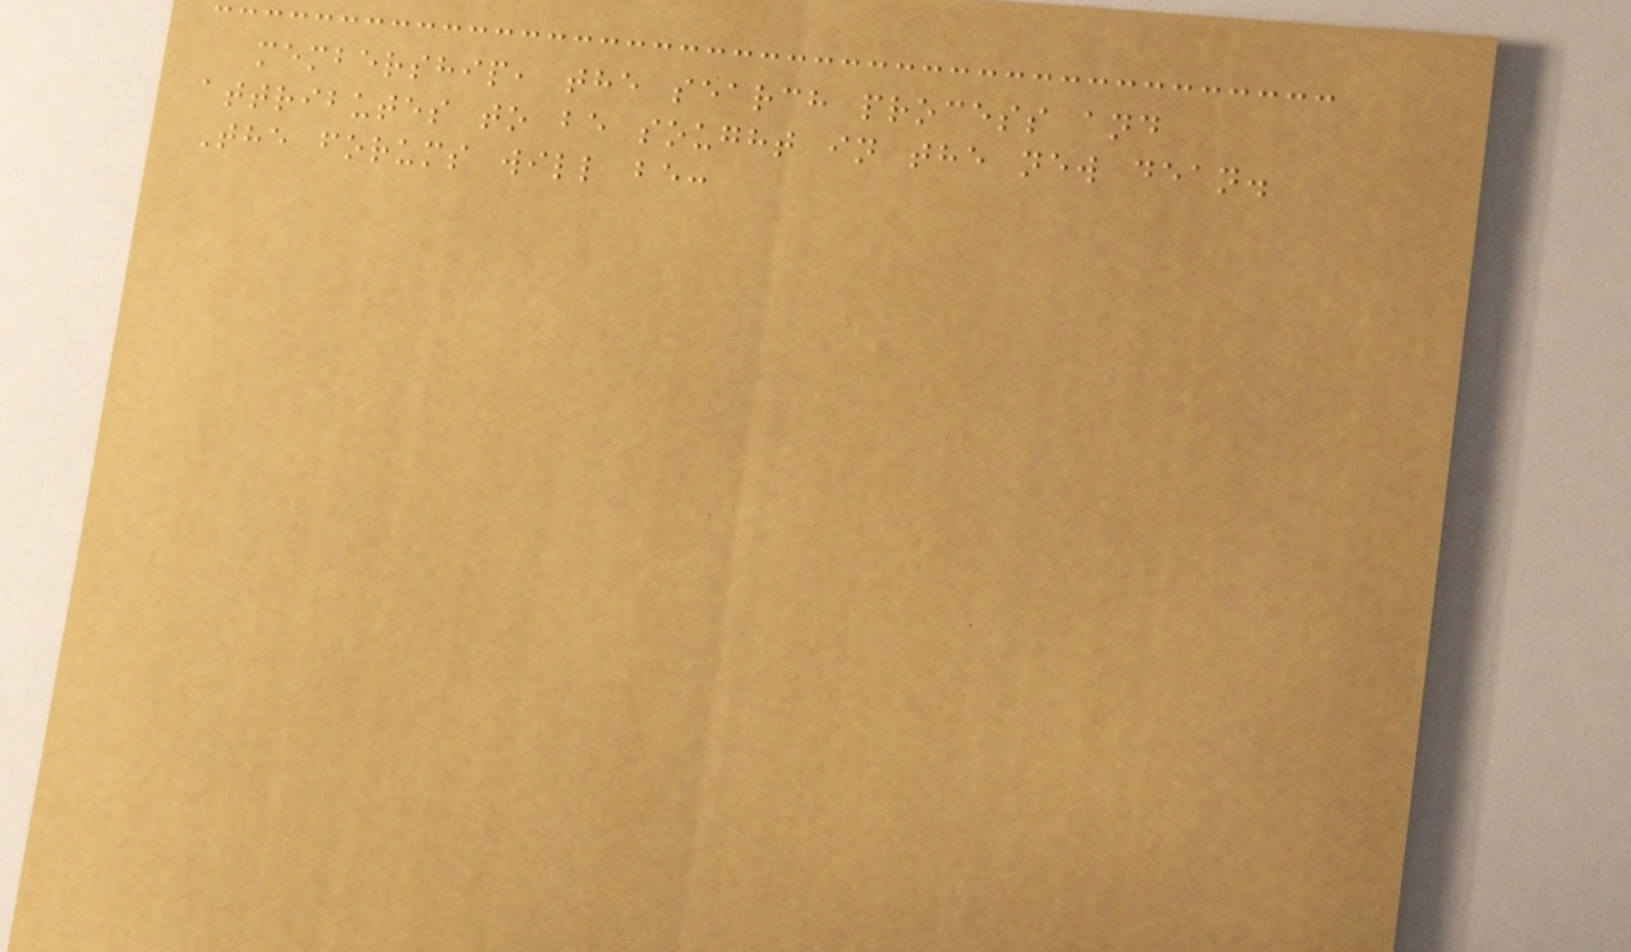membership, the search process and
attributes to be sought in the new dean.
The forums will be:
